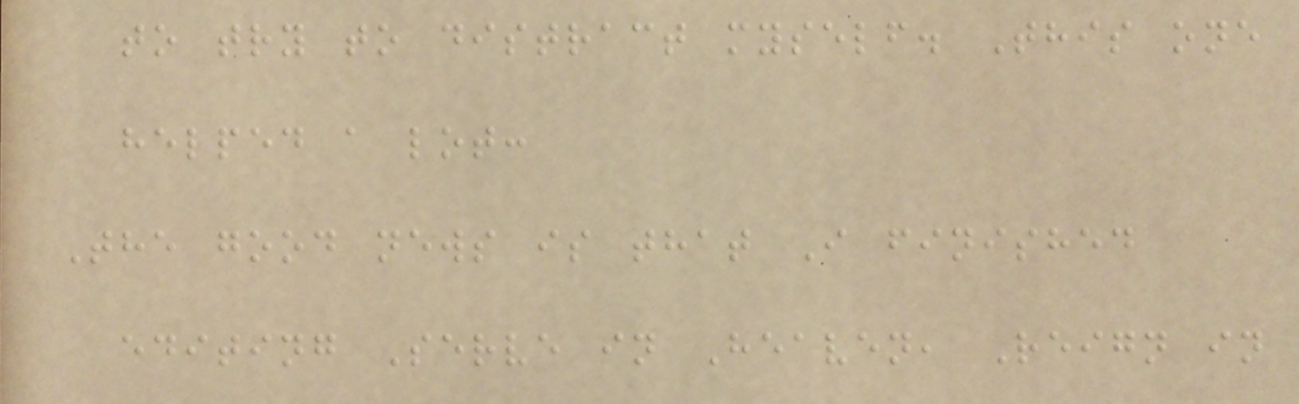to try to distract myself. This one
helped a lot:
The good news is that I finished
editing Serve in Heaven, Reign in
